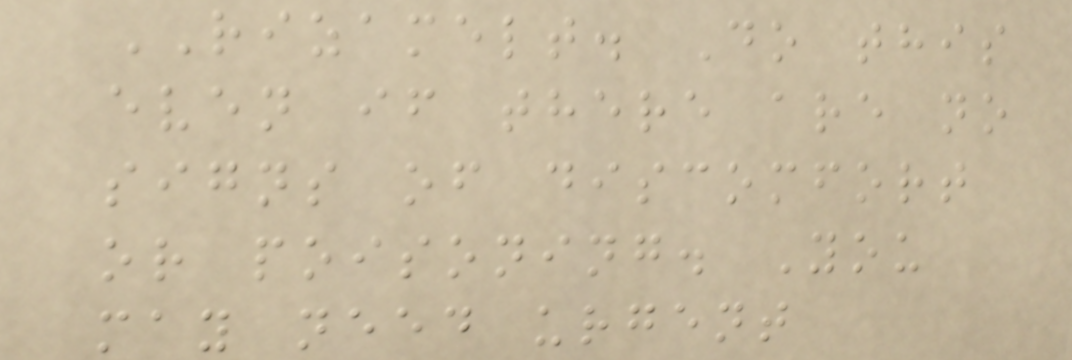RIZAMELT. Do this
even if there are no
signs of discomfort
or poisoning. You
may need urgent
